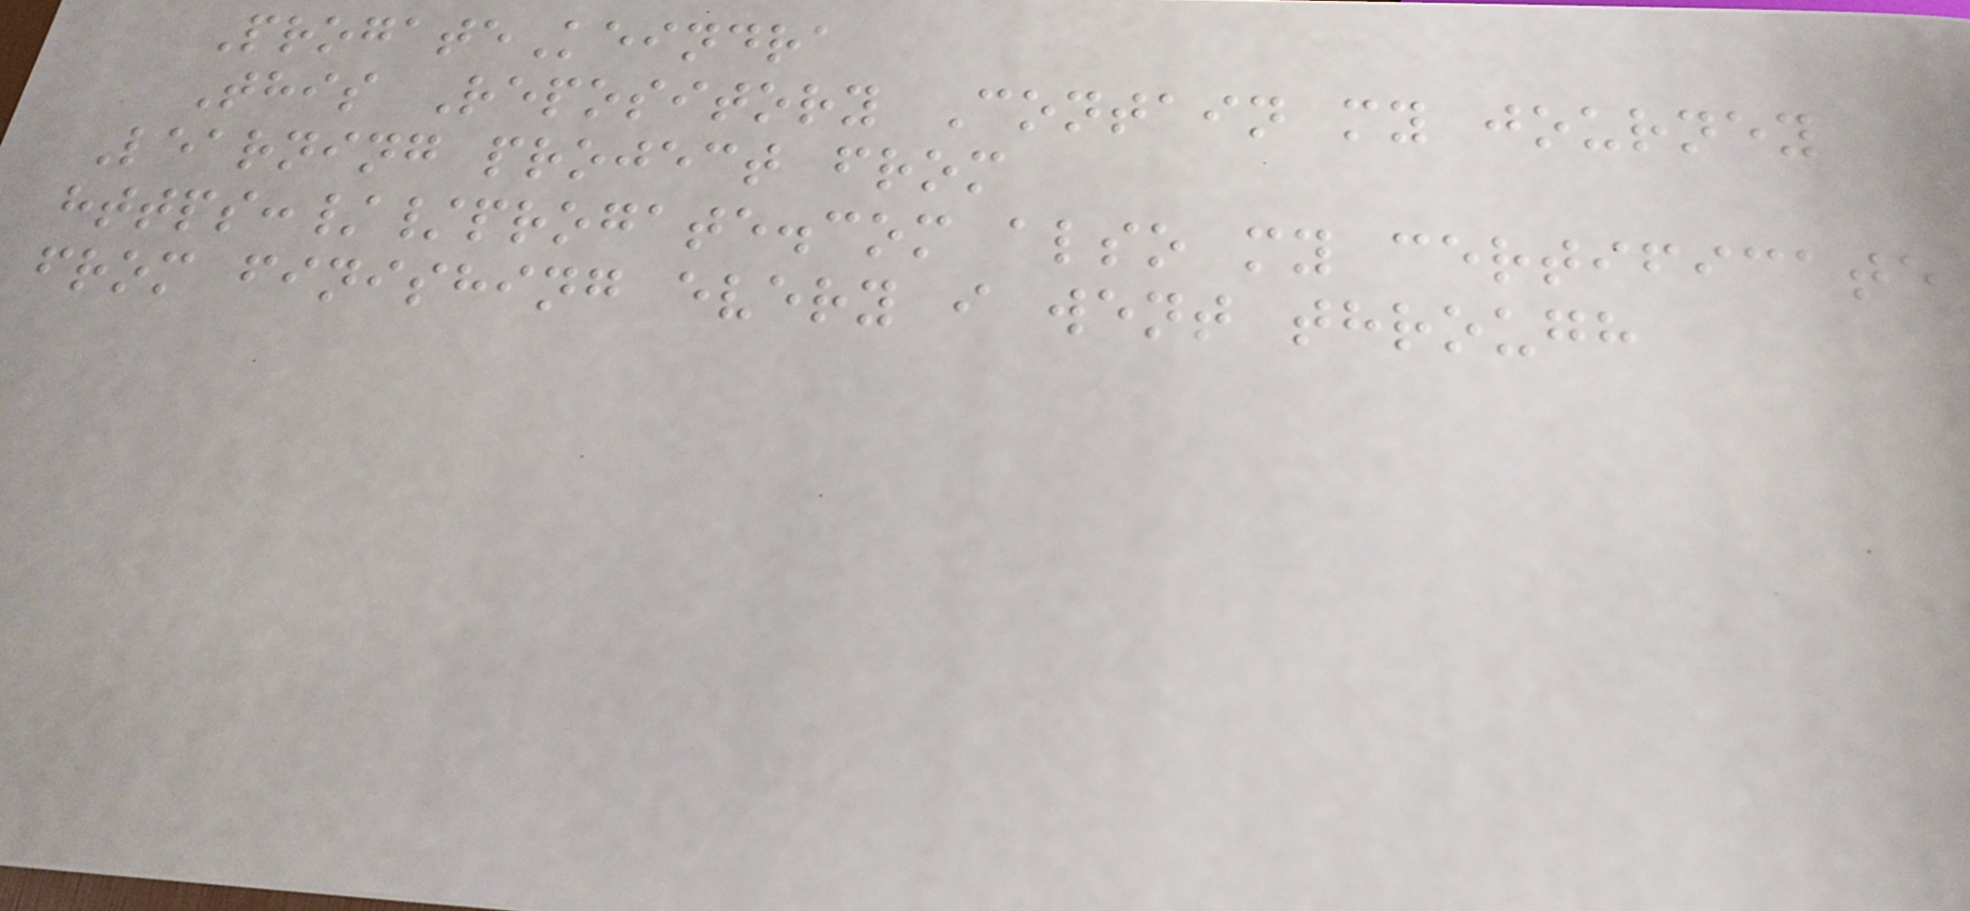ProgateKeindra
This Repository Contain my journey
Learning project from
https://progate.com also my certificate
from finishing every i went through
